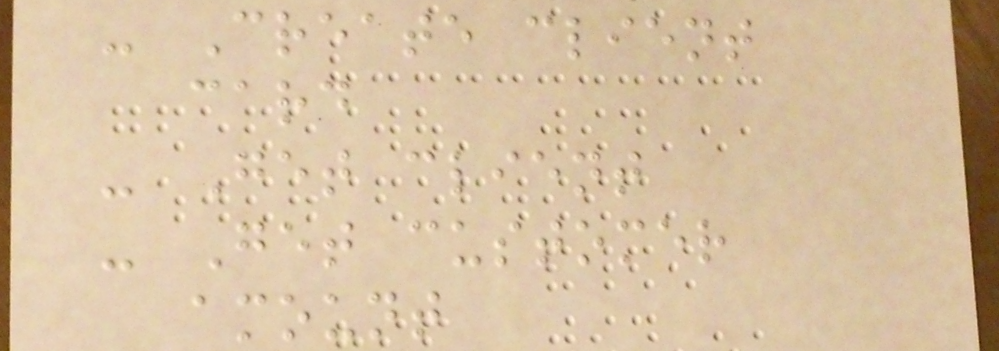- Create client
card
- Get client
- Get customer
amount
